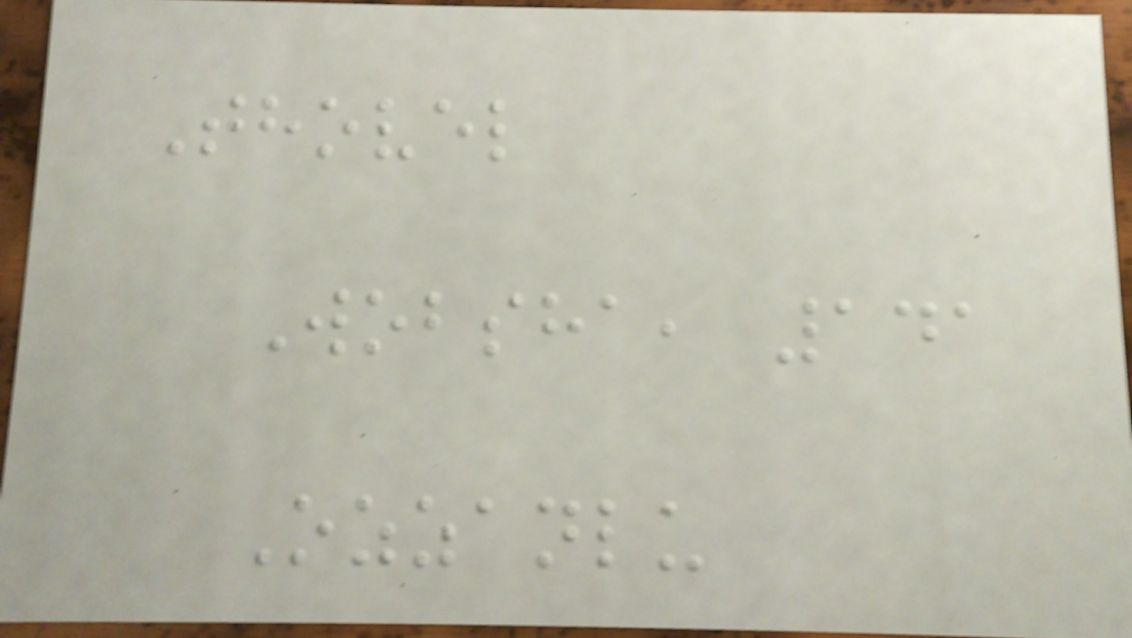Thovel
Wobsha, 141
Ozzanlu
